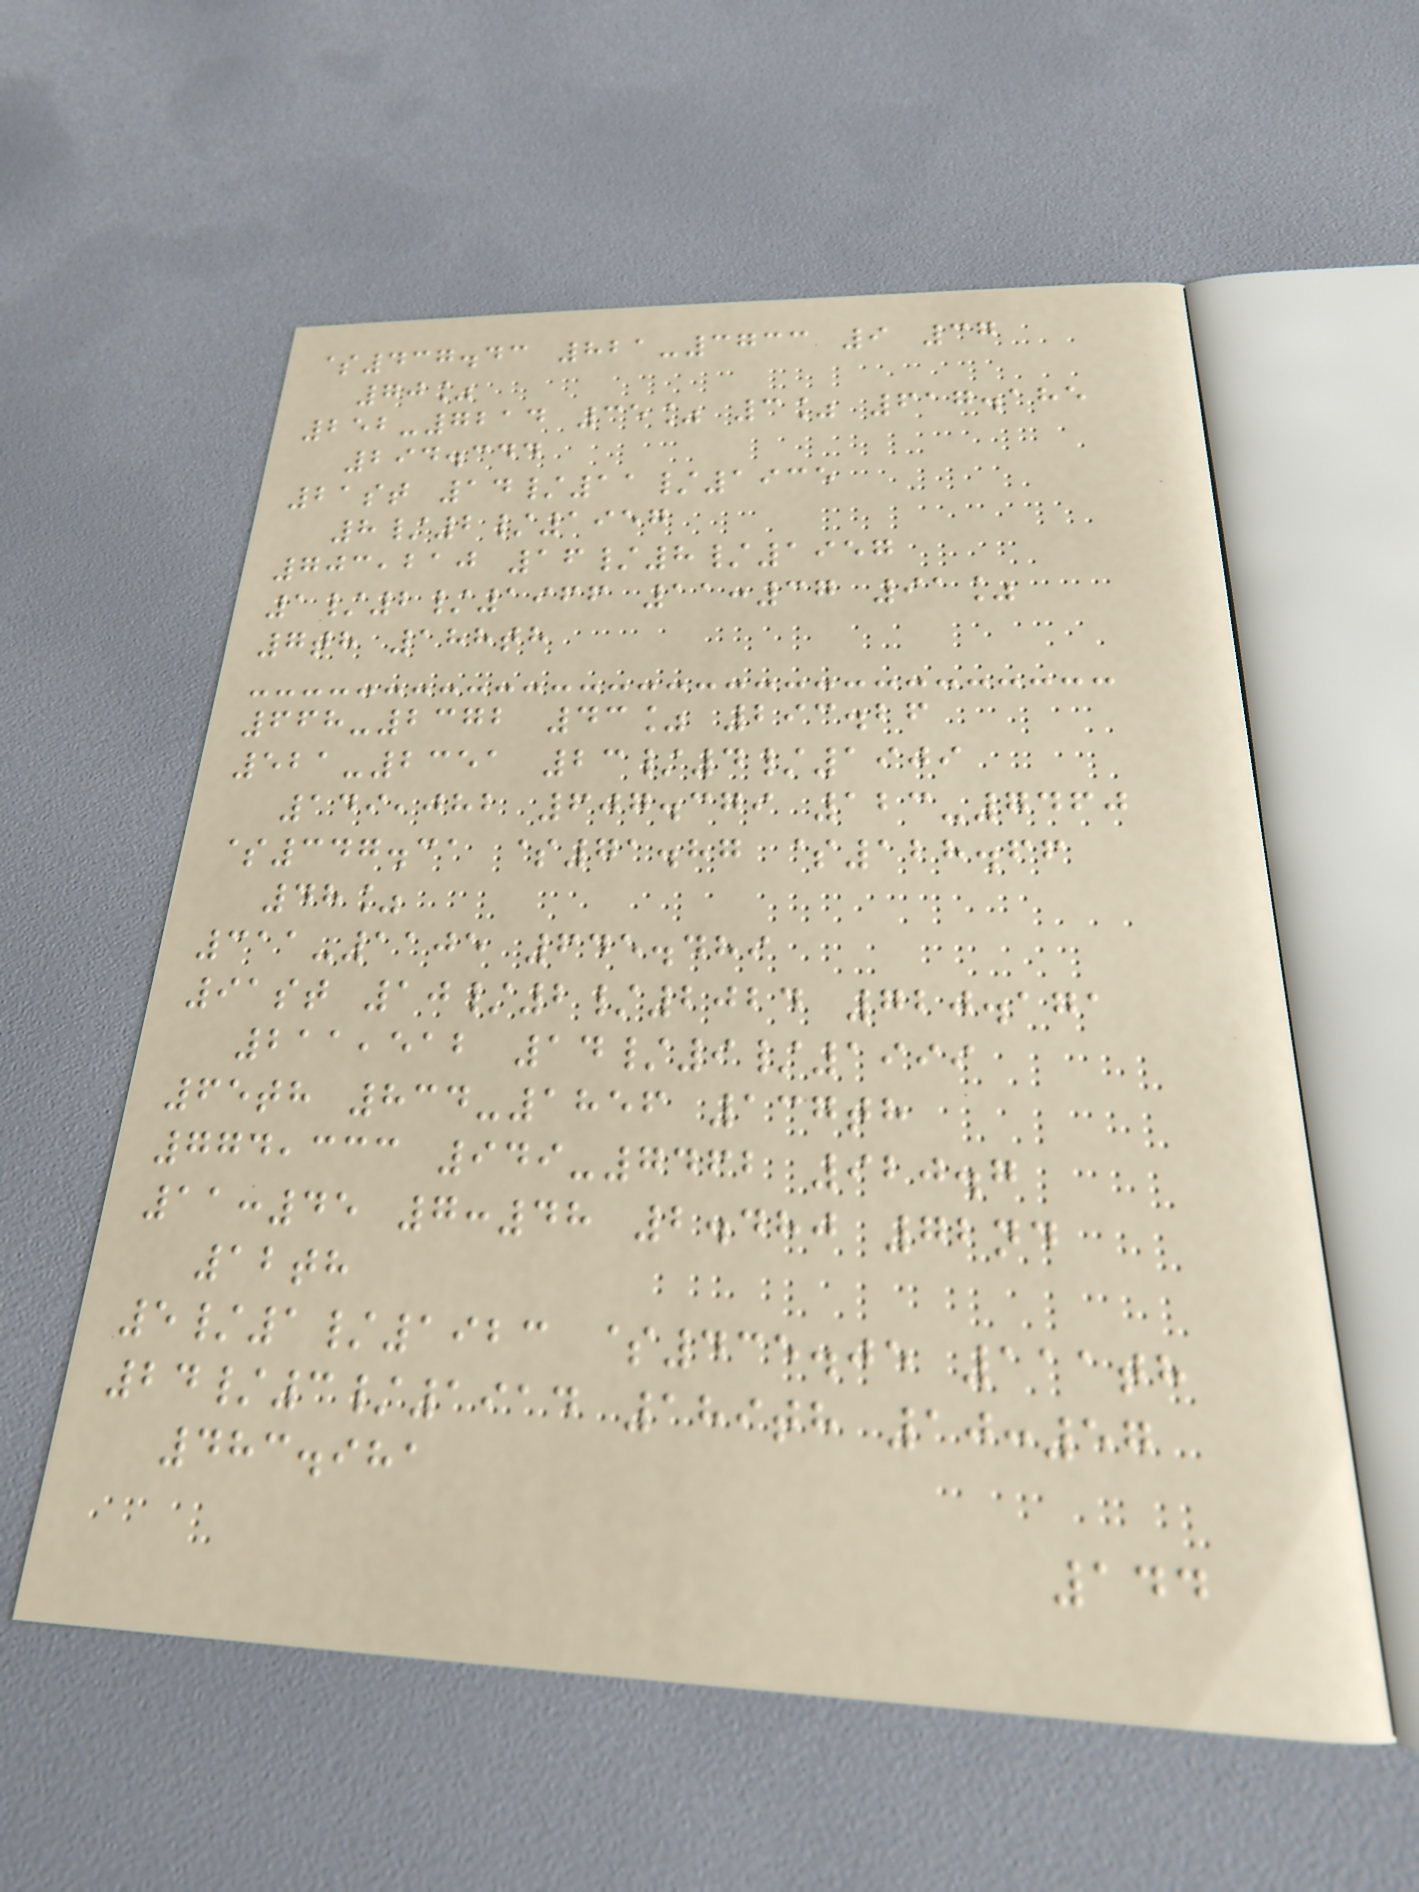$437.43 821-3733 9 37
70%
252-7214 35% 3% 617.185
294.344
21st 14/11/1935
8/2/1957
703,210 16/8/1957
1/2/1966 11:37 91%
7th 188th
668-2372 43% 293.26
521-2351 23/4/1909
149,082 607.379 123-7460
$347.31 $71.87 $128.66
48%
311-1105 645.489
91st 10/2/2024 720.171
211,512 14/9/1999
65th 834-1856 137th
774,333 949-7462 920.7
11:45 7:48 2.480 72nd
12th
5/1/1923 $435.05 111th
24/3/1914 189th 10:57
483.981
144
